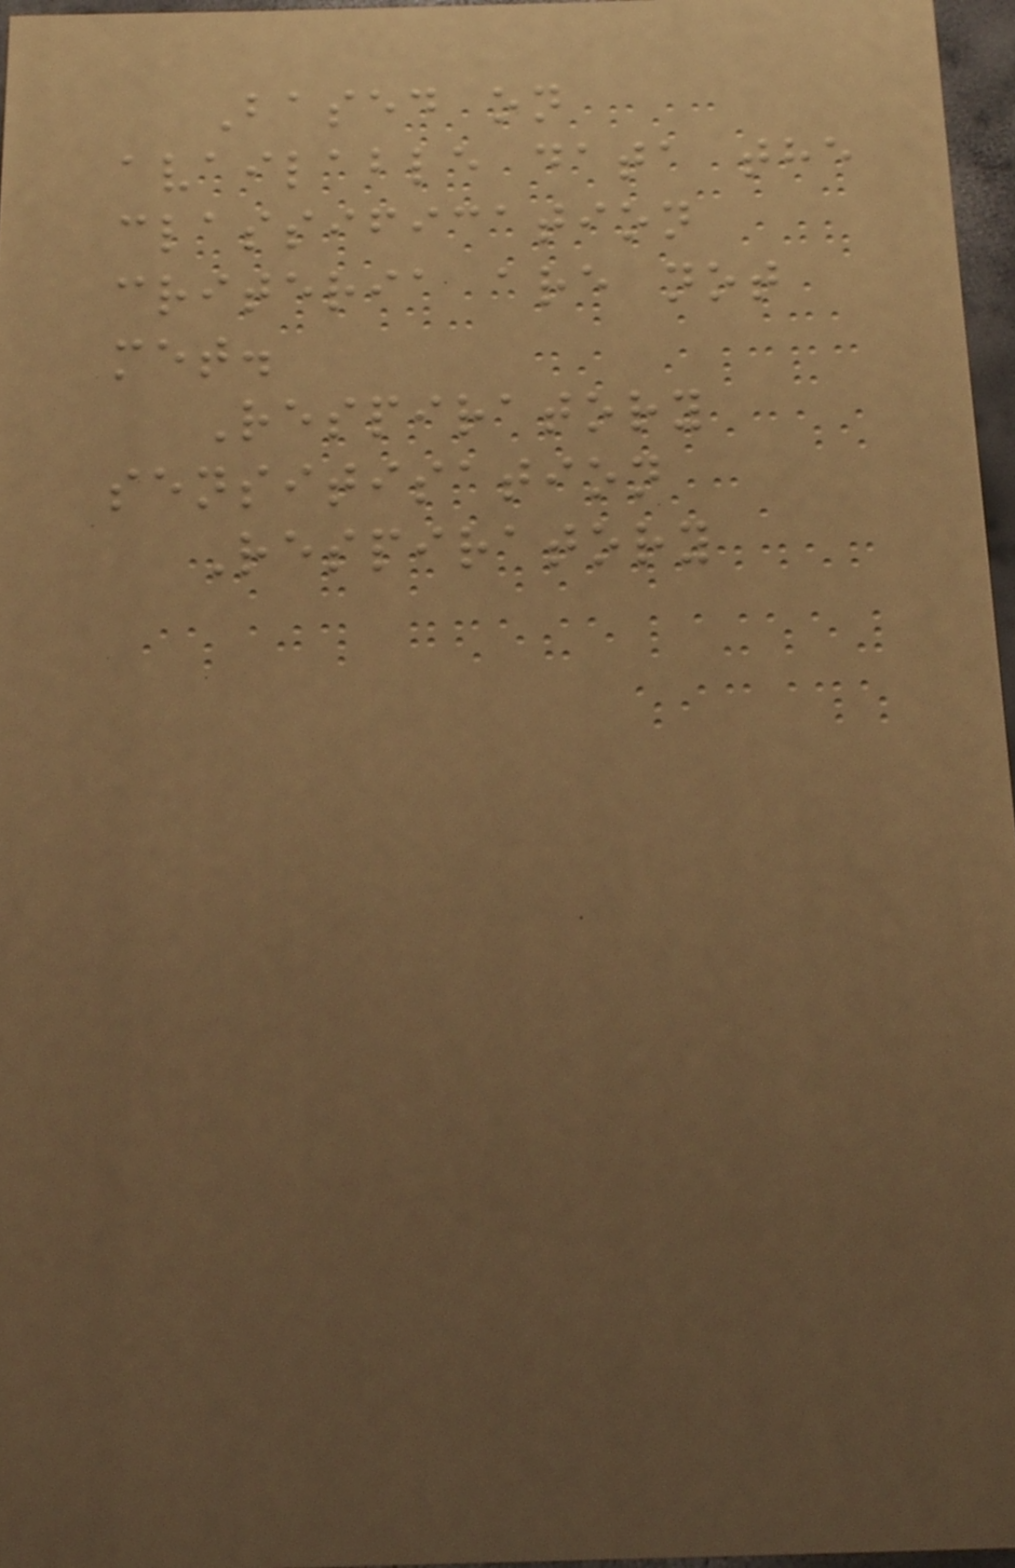Based on
available data the
classification
criteria are not
met.
Respiratory
sensitisation
Respiratory
